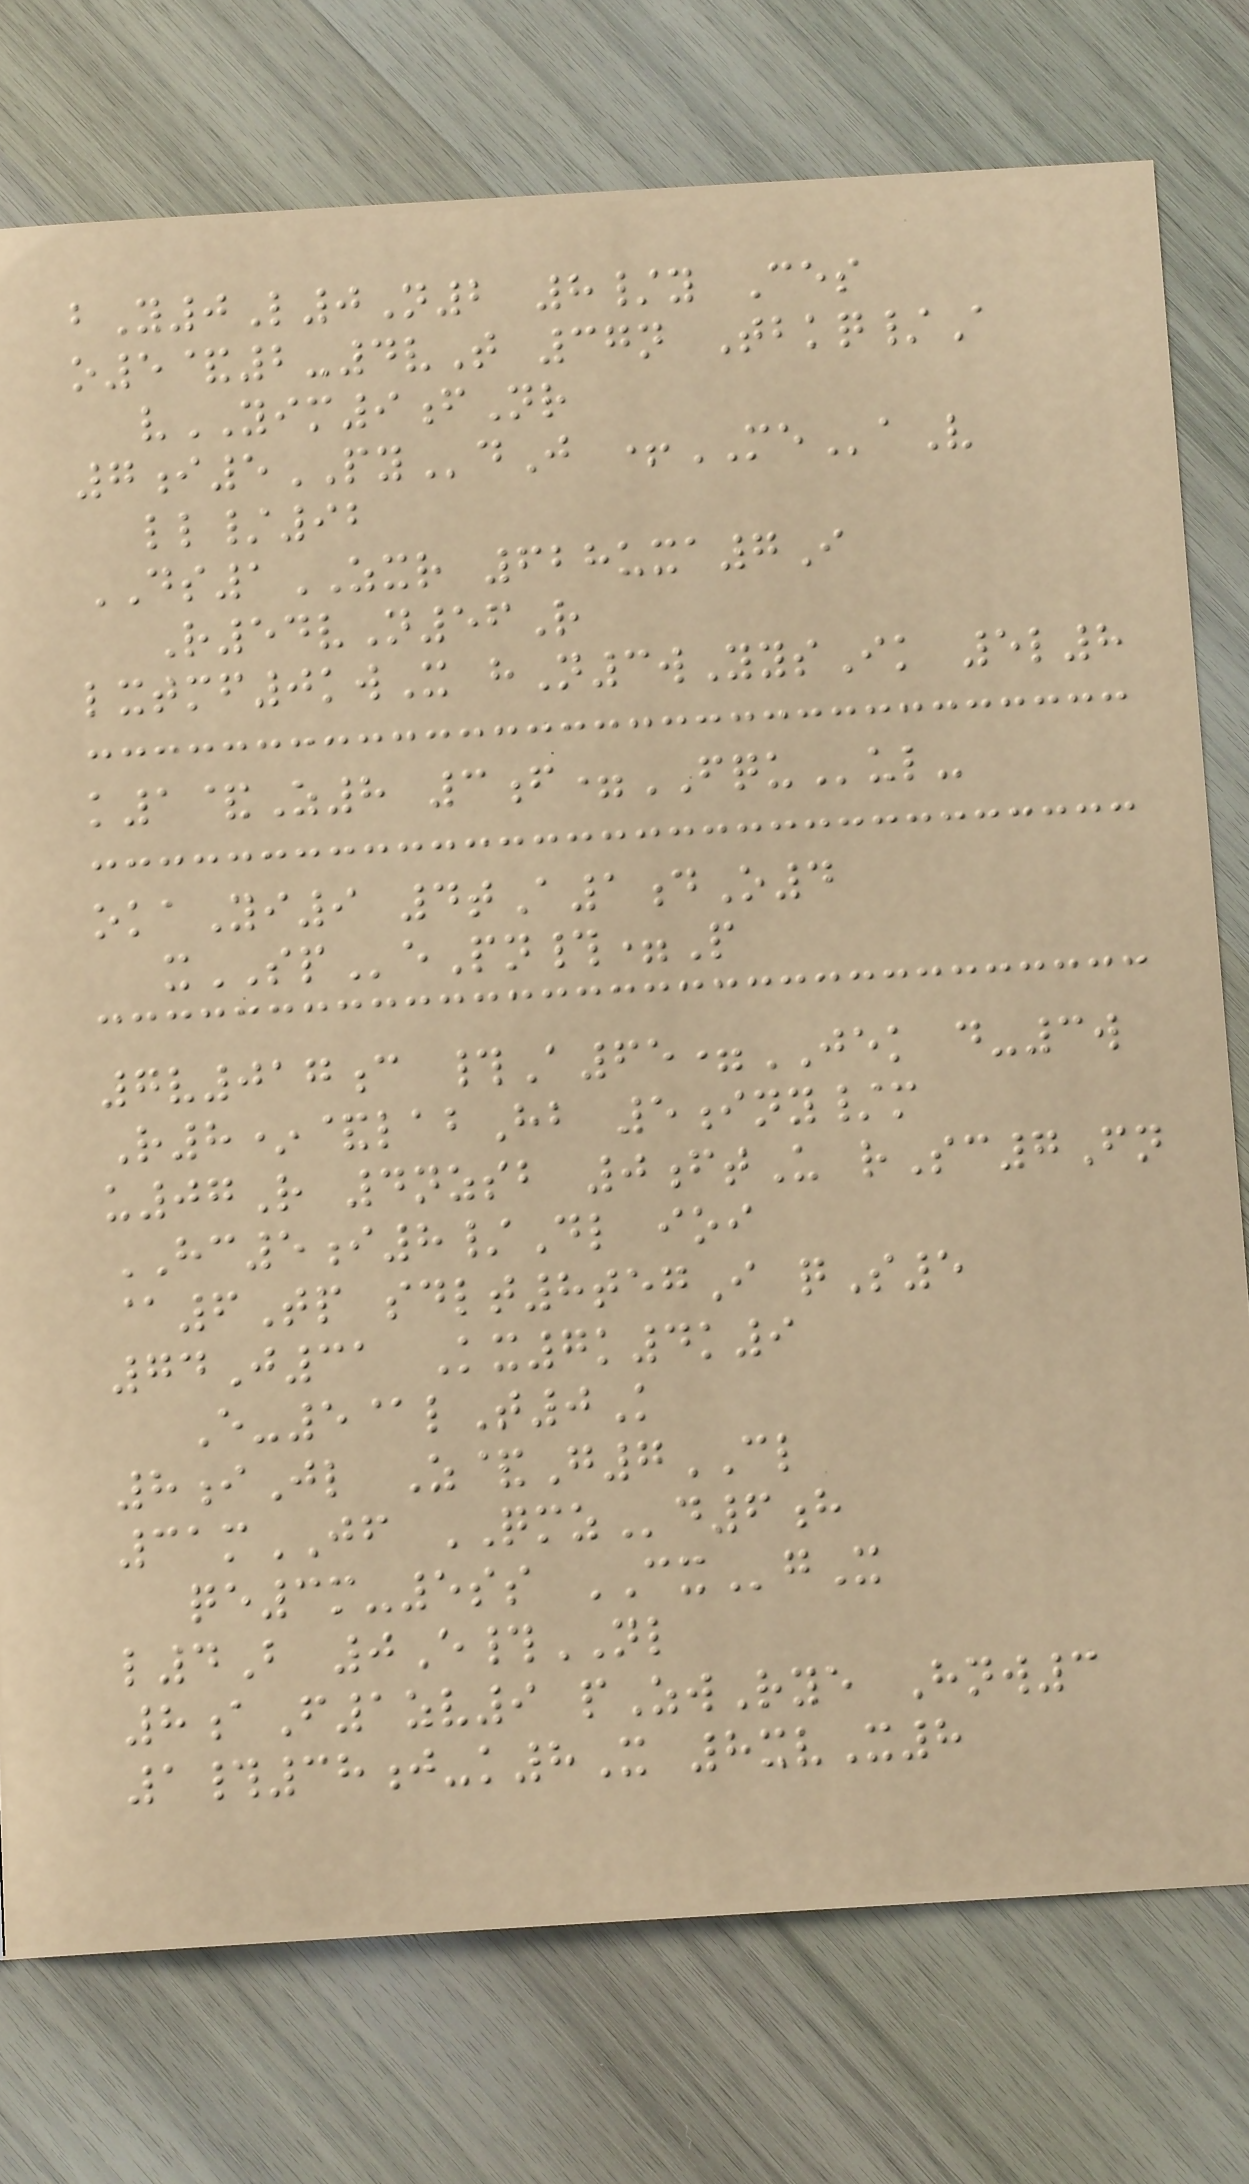bY0L0N2 8/y Ces
o5&2-4vT 37n Tbkq/A
vYIM9fNr
7i5PYdJ +MEaV
ll/92
DS1ZXR 628uxa7I
R54vN56R
lxtmf0kwX hN3wYysIk 5l8
k1&Z8 3f=FQUul-
okaYi9 4tA1dO4
xSPePn#=P
7v017c #A65=JEK d-3w
R8*&labHb 5iny/m
u07R 4nzsb 0ftU rSc7Fn
HC5i8/Dl ioi
@6Tp sdlt8tegI qS5
74J31 Kx7k4k9
E-5@lT0K
8iJl Z&G7CL
31mJF QMZd6h
qe3m-5ss CXgX
l4B 0E#NL
8aF1zv9 pZwRye Hnw3
1#38j-k8X 8xvX8
